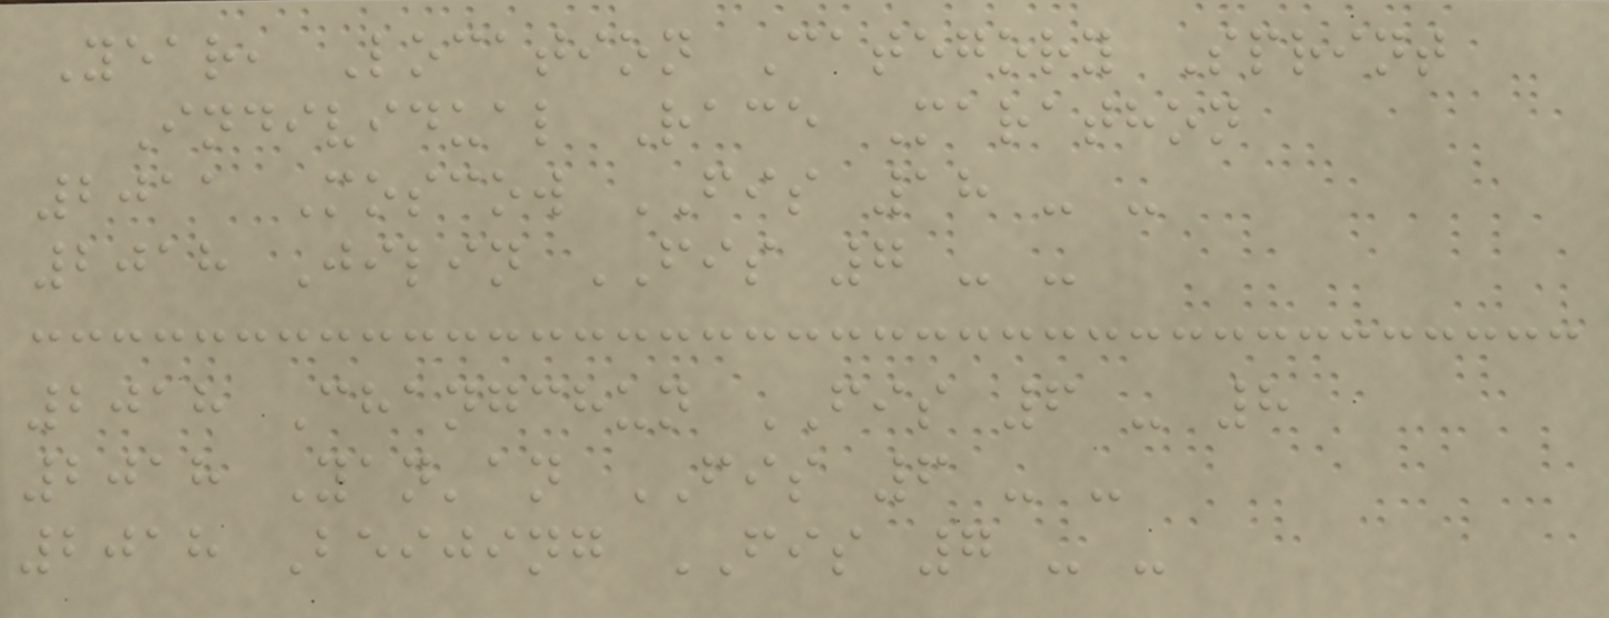Year, Location Category Sprint
Individual Race Marathon
2011 Moscow FIS 18 - -
2018 Jilin FIS 7 - -
2018 Changchun FIS 6 - 8
2018 Yan'an FIS 6 - -
2018 Beijing FIS 7 - -
